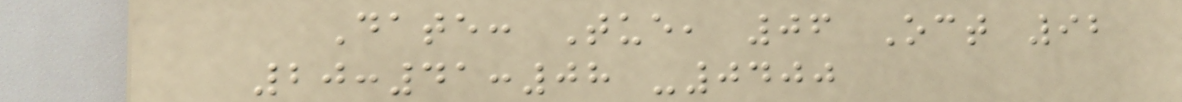Date: Tue, 06 Oct 92
20:41:08 -0400
